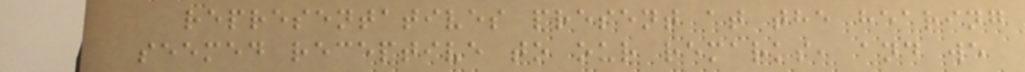representatives present at the hearing
seemed receptive to our remarks, and we
